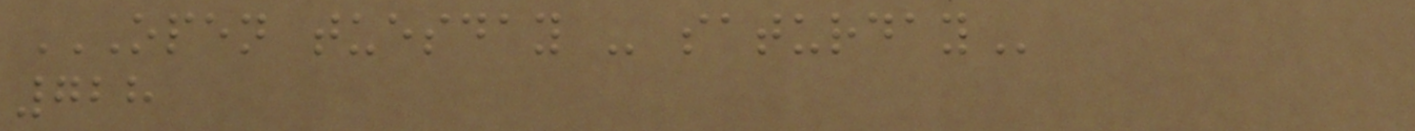OPEN TUESDAY - SATURDAY
728
